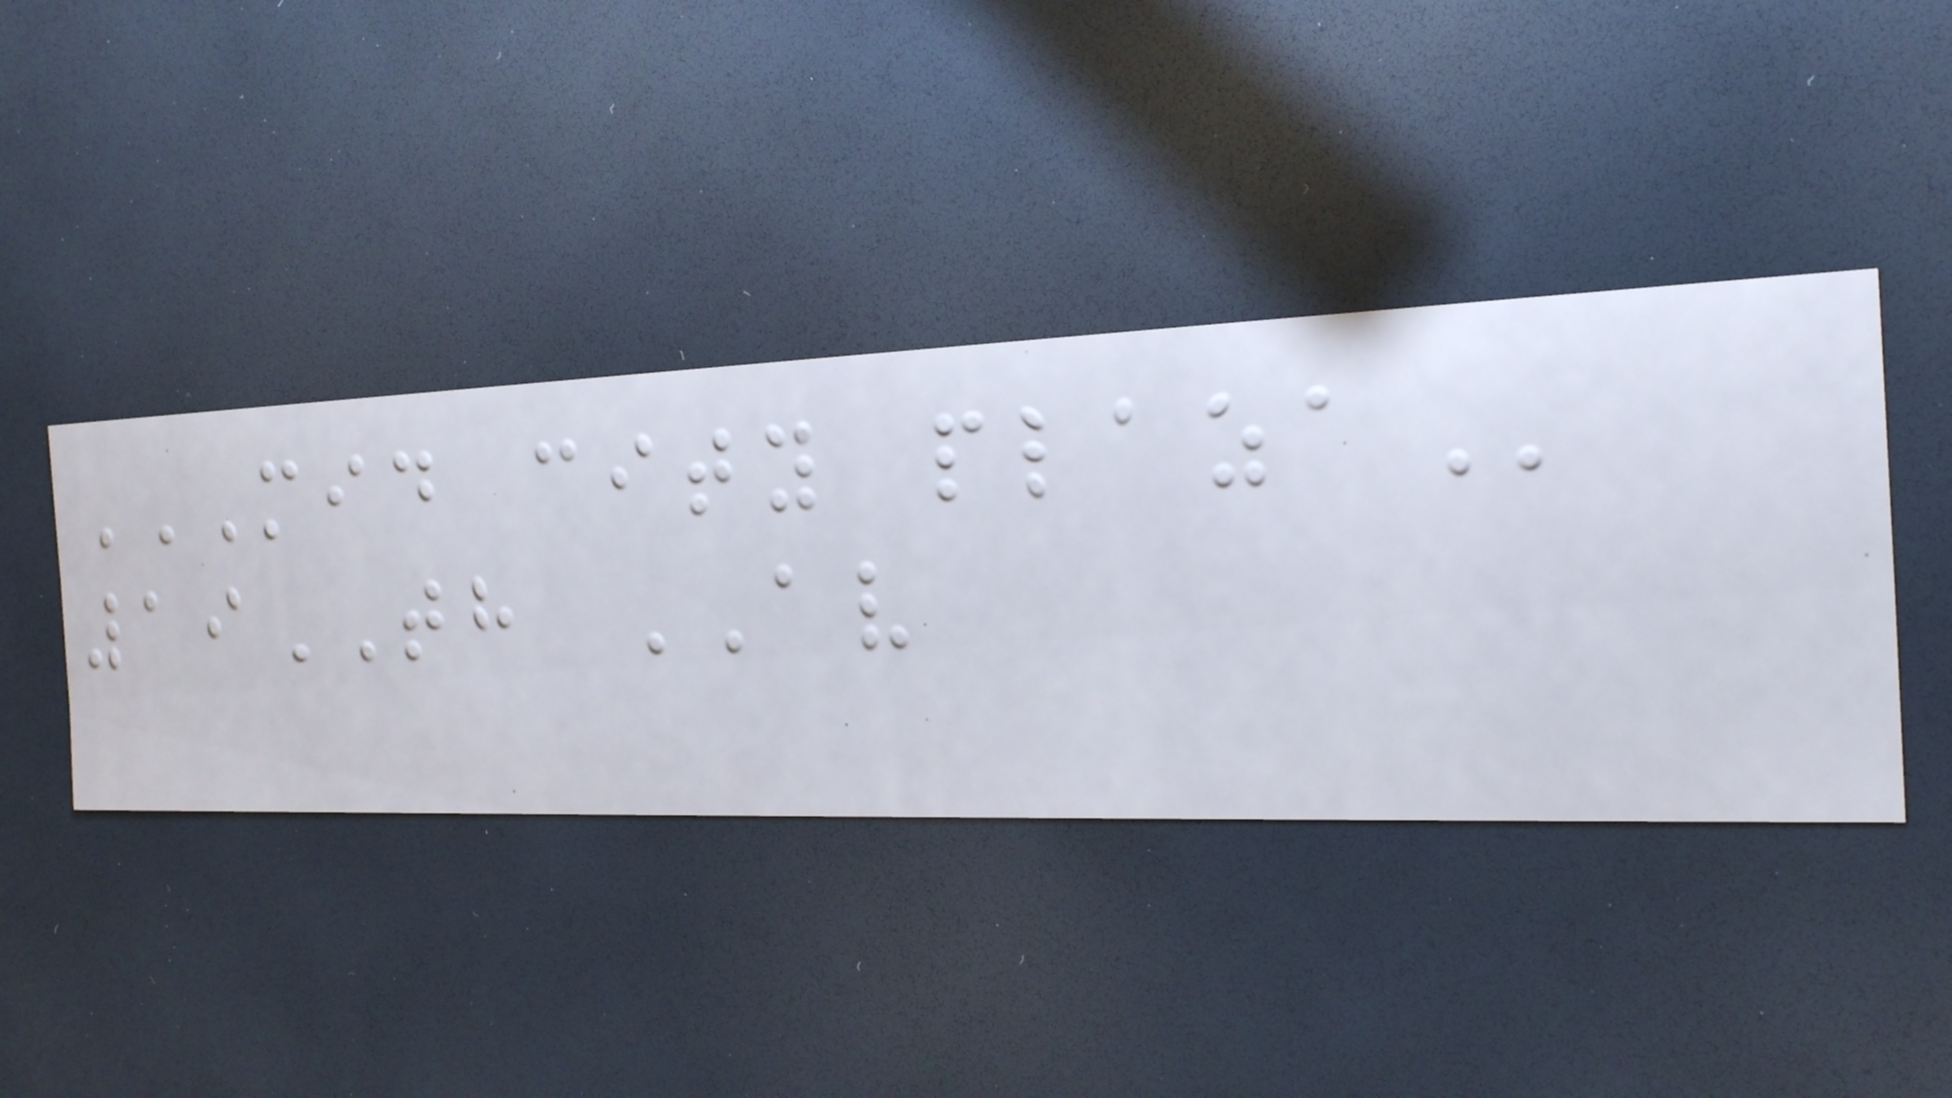MID CITY PLAZA
19TH AV
